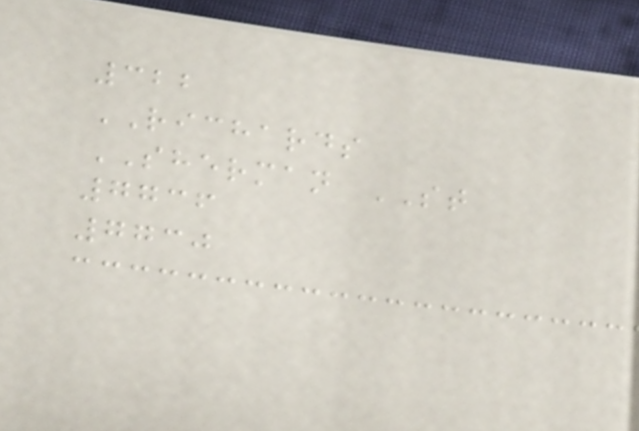322
RICHARDS
SHERMAN ST
7736
7730
